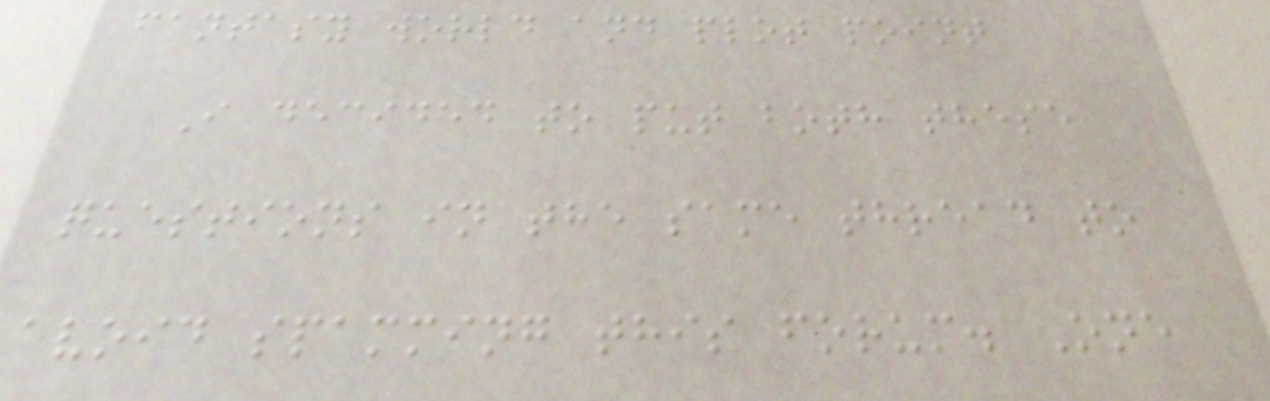fantasy world and plot point
I decided to put both these
questions in the same thread to
avoid spamming this forum. One
